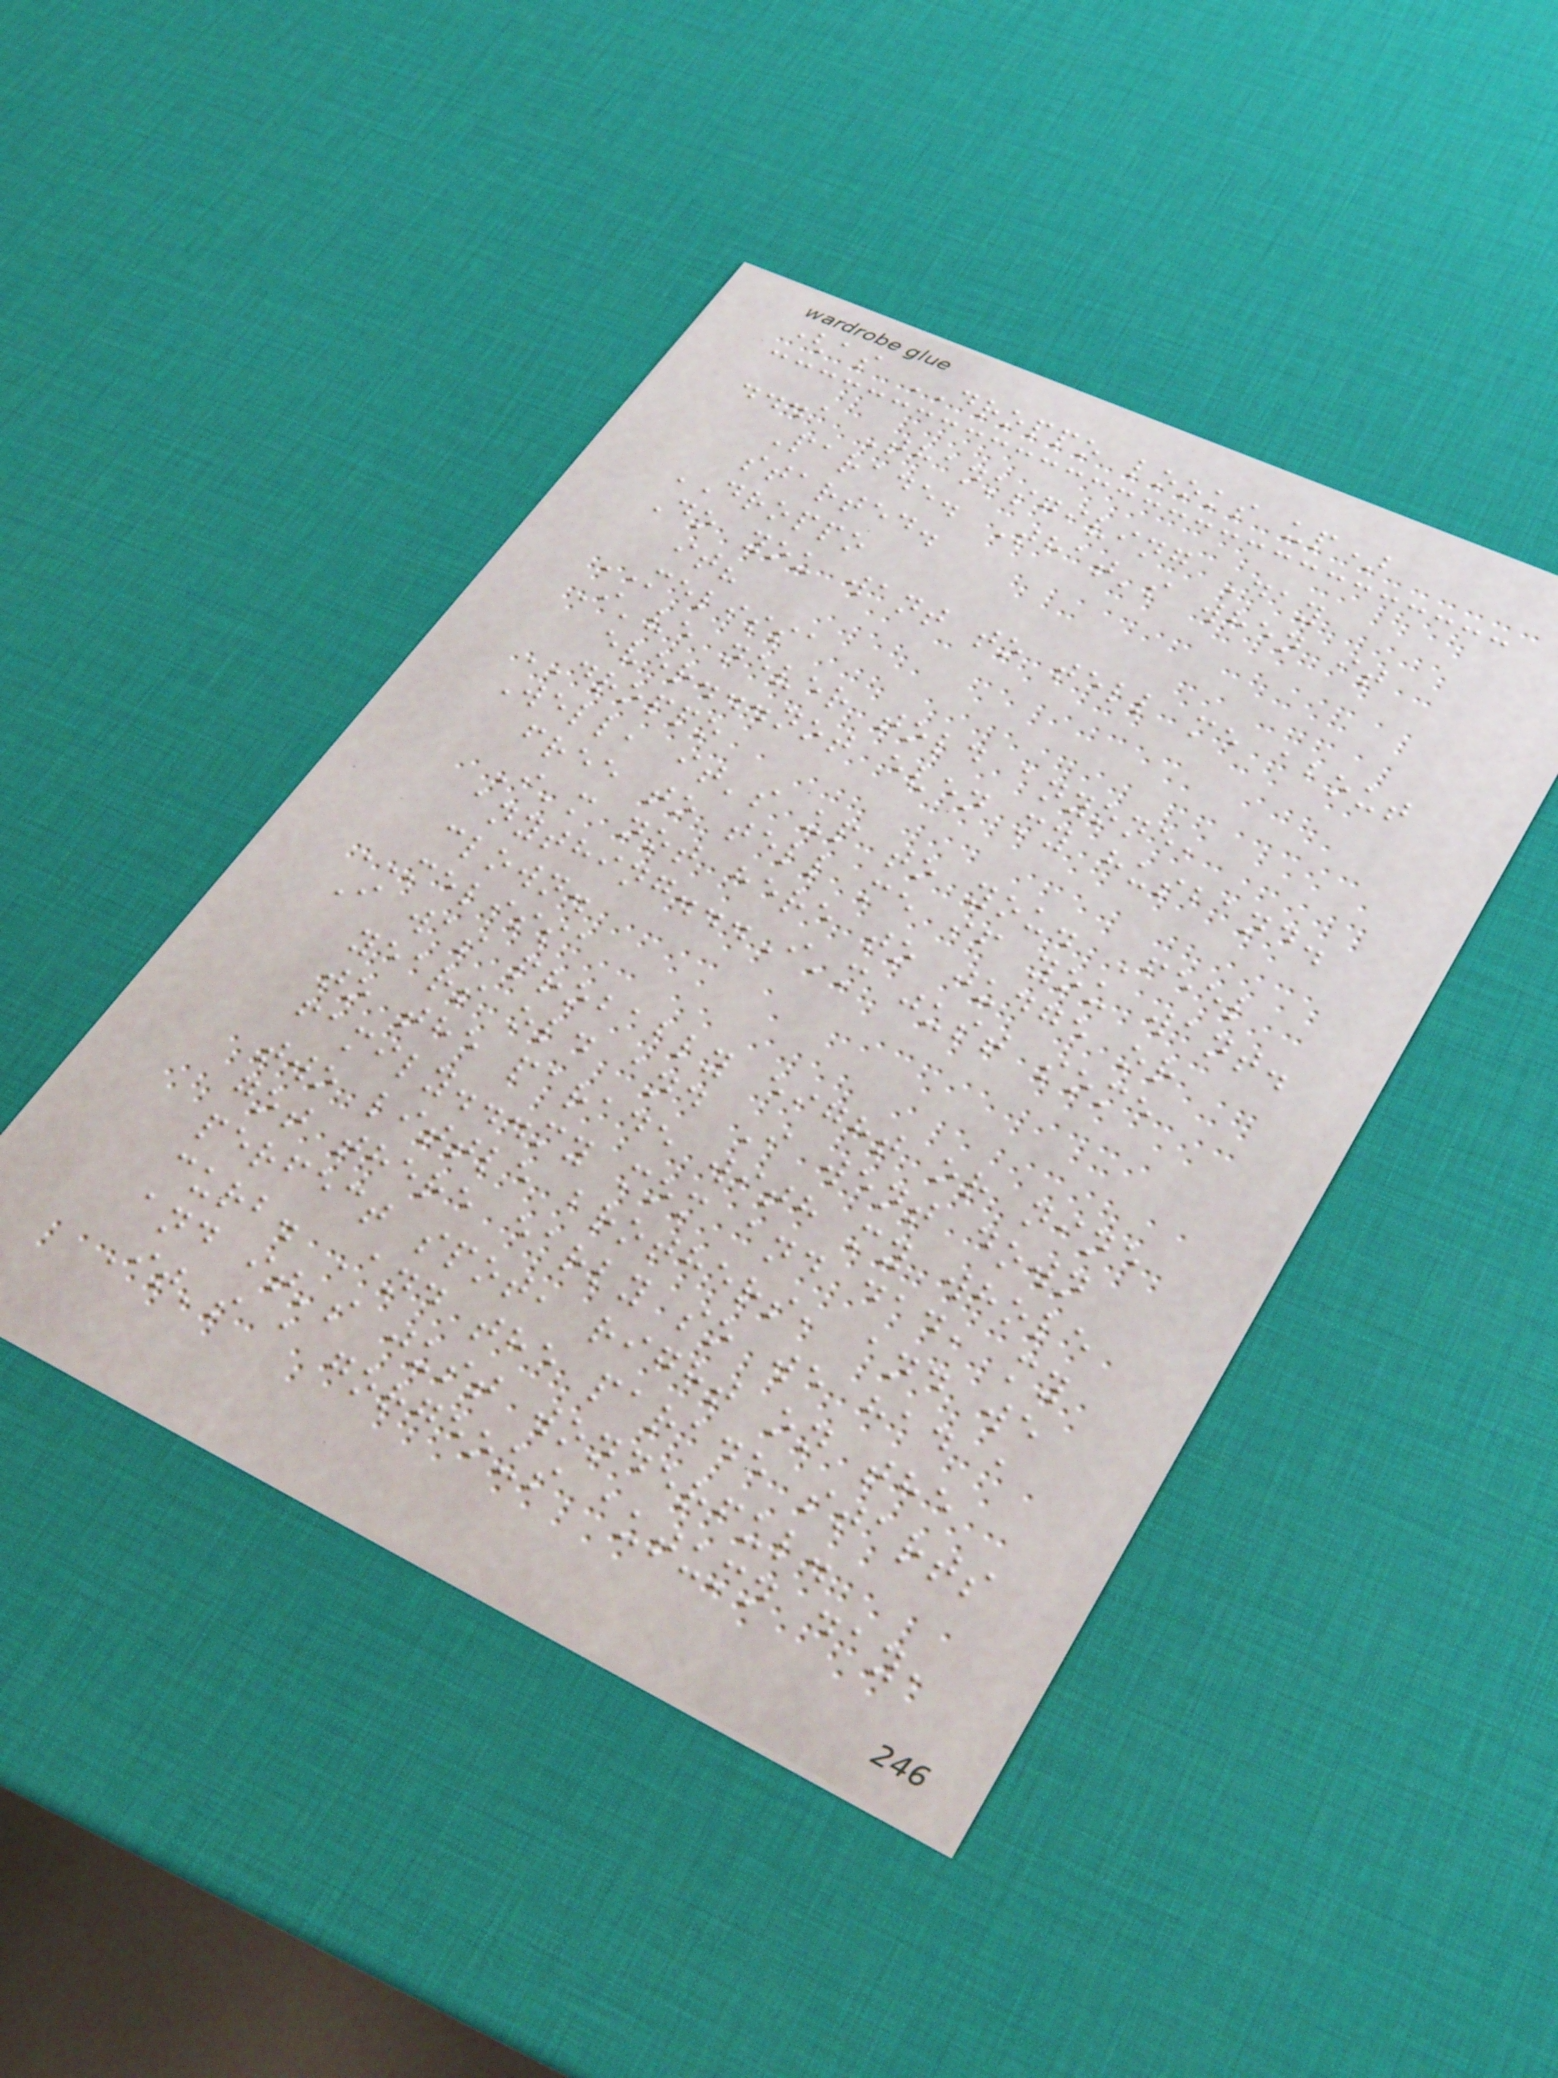(as DROPPO looks up)
...a Thanksgiving Day
Parade. That's when it
started.
DROPPO
Do you want to tell me about
it?
MELISSA
I've never told anyone,
ever...not even my husband.
DROPPO
Well, it's up to you. Feel
free to tell me if you want.
I'm not here to judge or
anything...I'm just some
clown.
MELISSA
I was probably eight or nine
years old and I went down
to the parade with my whole
family...my mom and dad, my
two little brothers, and we
got there early so we had a
perfect spot, right on the
curb. And the parade starts
and it's just wonderful.
It's a gorgeous autumn day,
